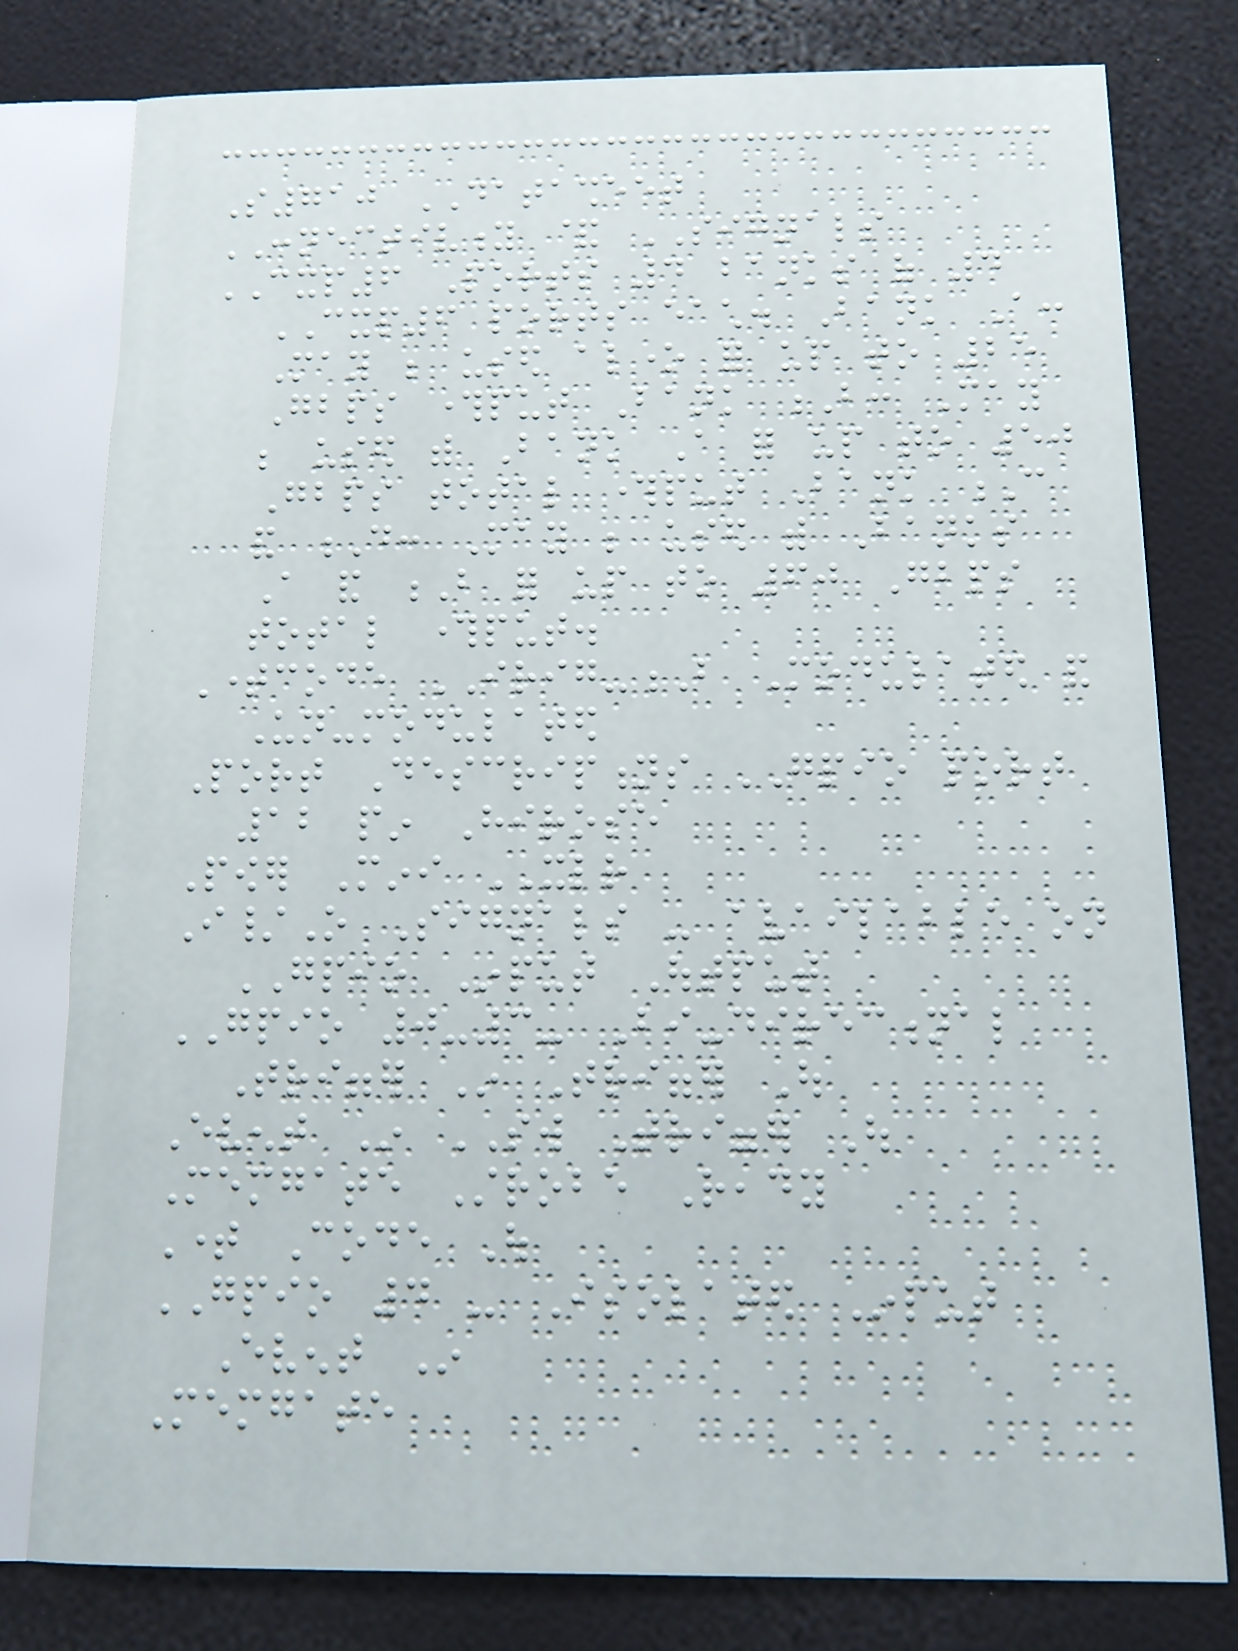S710 DATASHEET
CONNECTIVITY & SIGNALS
CXP6 Ports 4 banks of 4
CXP6 ports each. Bank A:
May be used alone for up to 25
Gbps throughput Bank B: May
be used with Bank A for up to 50
Gbps total throughput Bank C
and D: May be used with Banks
A and B for up to 60 Gbps
total throughput.
Timecode IRIG-B Modulated and
Un-modulated
Port Descriptions GPIO port
12 pin Hirose
Power Mini XLR
I/O Signals - available on
GPIO Input Output
GPIO 0-3- Bi-directional
Trigger In Trigger Out
Event In SW Trigger Out
Memgate Strobe Ready
Time Code Out
GPIO 4 - Isolated Input
Event In
Memgate
